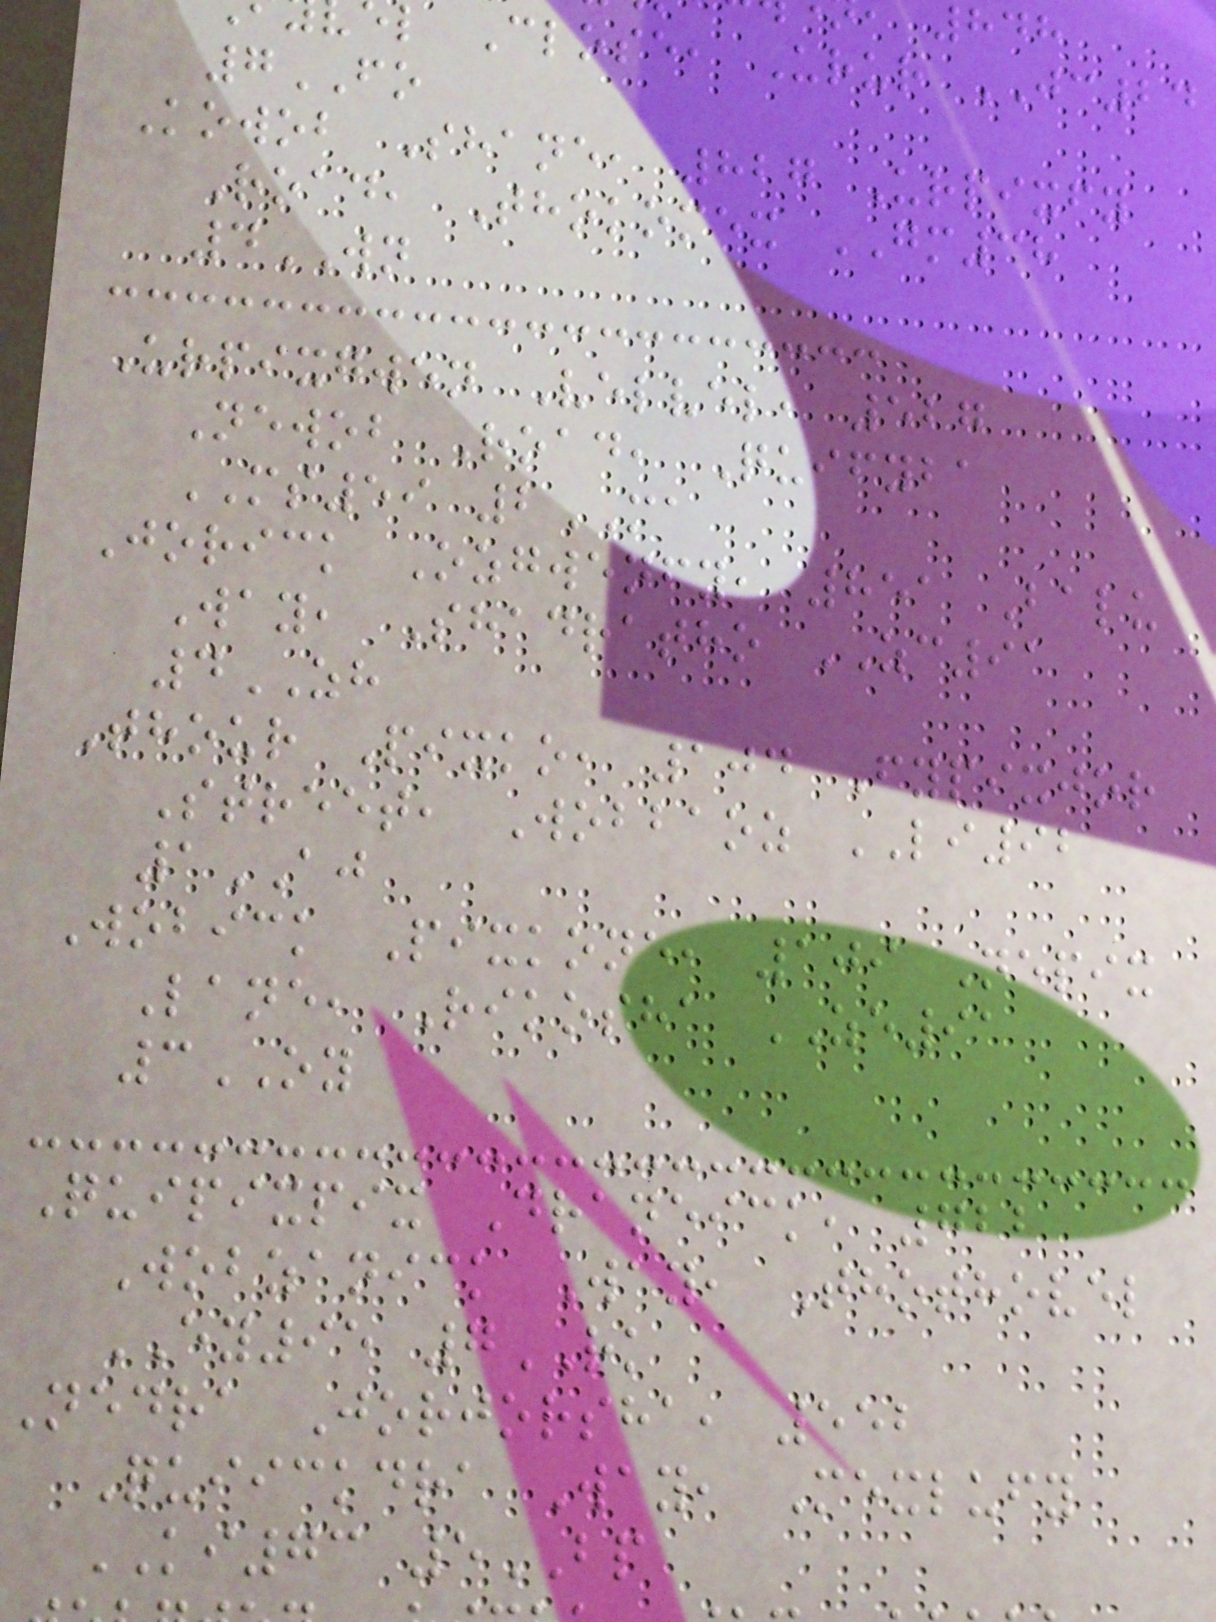l Close, Urur JC24
7FO
Kowob Shane, 827 Urpixfy
Road, Thokomex GM38
4WN
Urpixgwen Velvel, 527
Newob Road, Quifyba
MS59 2MA
Jorick Ozgwenfy, 851 Balu
Way, Shadratho ZC91
4ZH
Thour Pixko, 104 Fypixjor
Street, Wobbaoz LI92
1AJ
Wobick Pixkone, 109 Nepix
Lane, Rikosha ZE91
3OY
Quipixpix Draneick, 722
Wobzanick Way, Thothovel
EY95 7RK
Nedra Jorjorsha, 552
Quiickdra Way, Mexlufy
KI73 5BP
